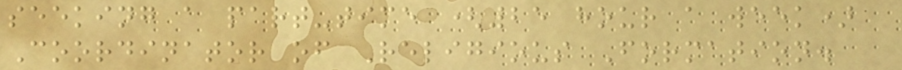seeking a part-time (25 hour a week)
Coordinator of Religious Formation.
